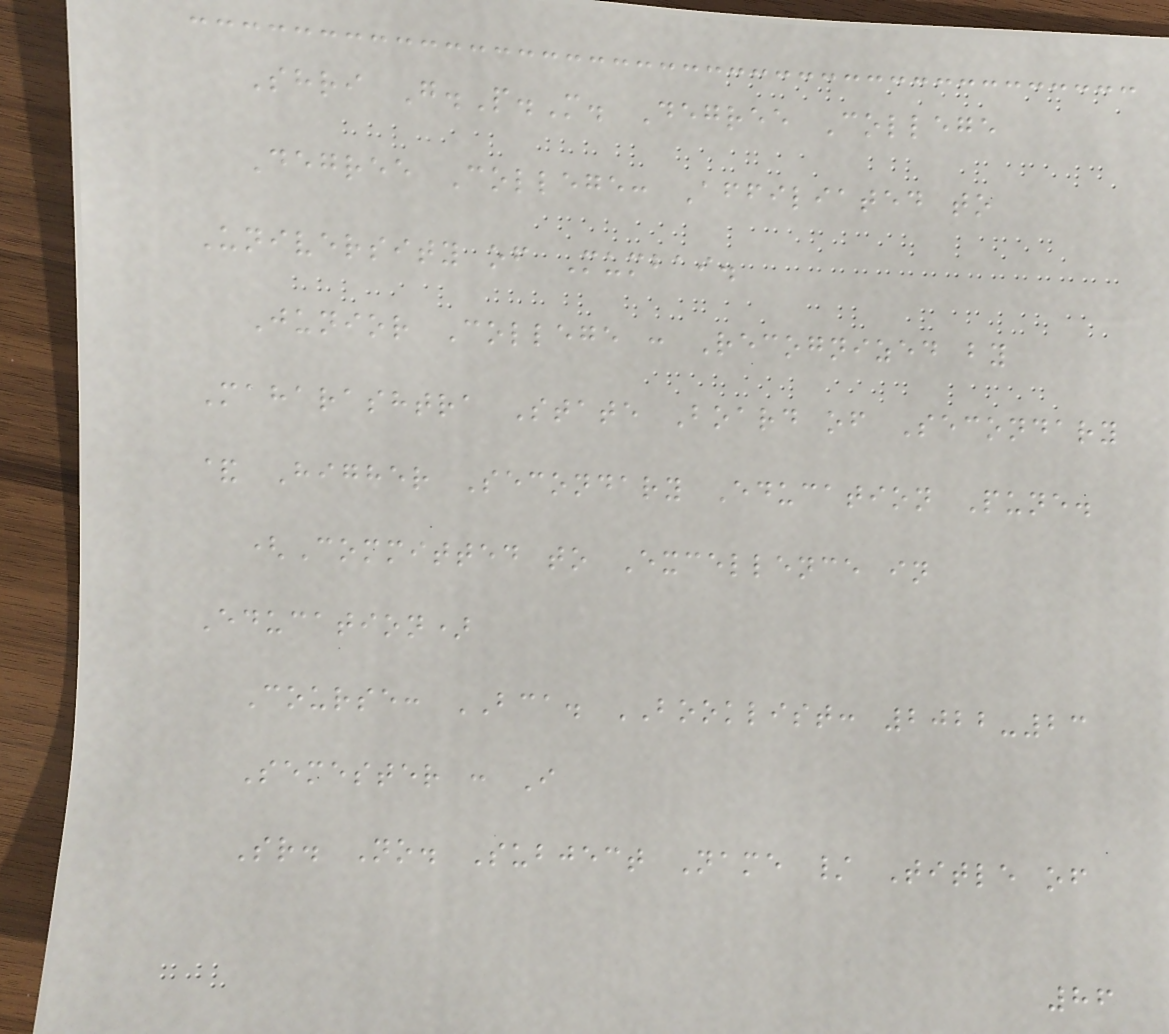Shri G.P.M. Degree College
Degree College: Affiliated to
University of Mumbai.
Junior College : Recognized by
Maharashtra State Board of Secondary
& Higher Secondary Education Pune.
(Committed to Excellence in
Education)
Course: BCA. BOOKLIST: 2022-23
Semester : I
Sr. No. Subject Name / Title of
86
